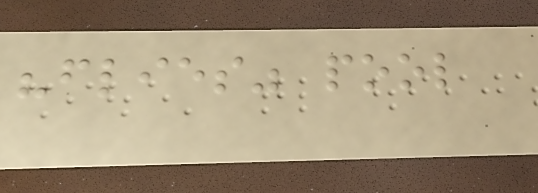"flies" pool
